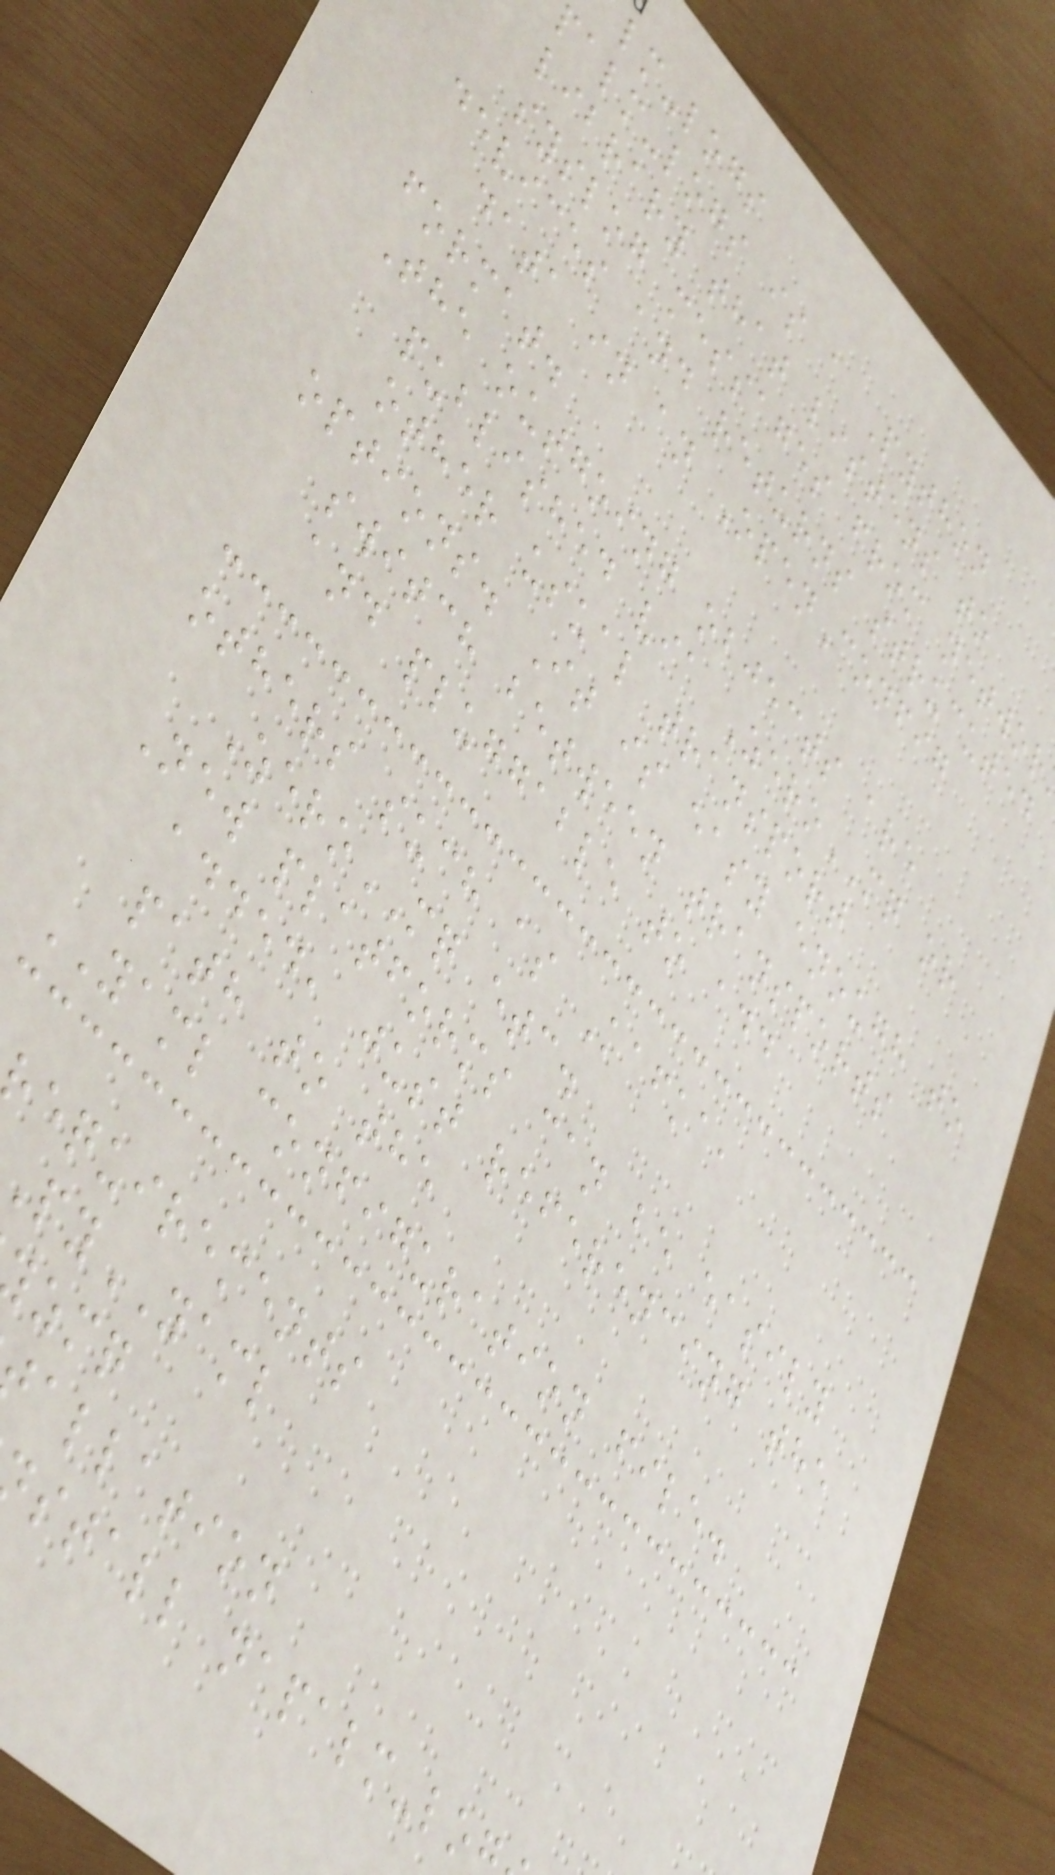lm-logs
palm-logs is a Python
library that listens to
syslog messages from networ
devices and returns strucuted
data in an OpenConfig
format.
The outgoing objects are
published via ZeroMQ or
other usual transport
options. It is easy enough to
switch between transports
and pluggable to add
others such as Kafka,
ZeroMQ etc.
New platforms can be easily
added, just referencing the
path to the
YAML configuration file.
equirements
yYAML
allation
stall napalm-lo
